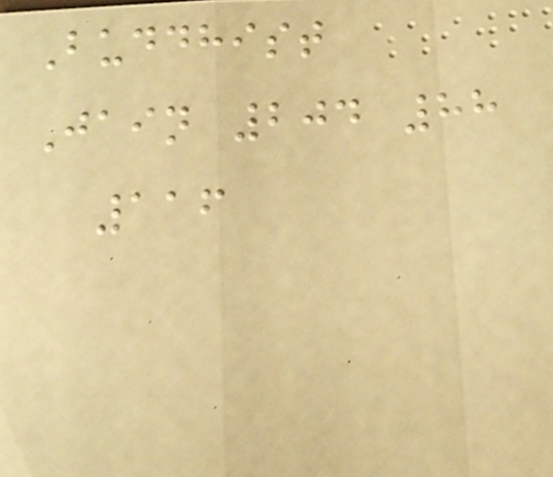Buddhist
Jain 204 88
116
